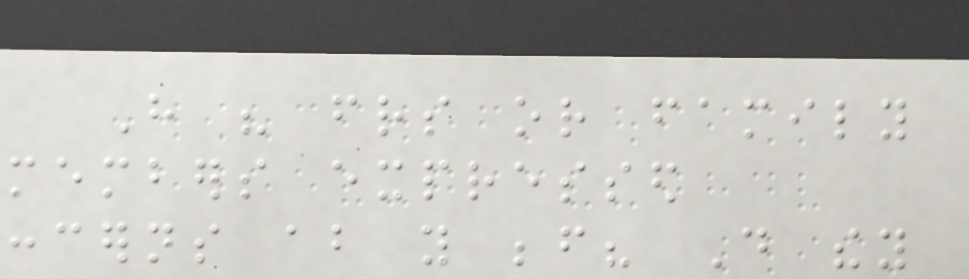Have his friends or family
members expressed
concerns about you before? Do they
